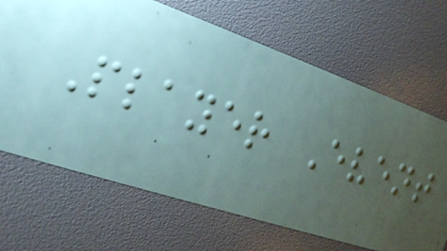Player Event
